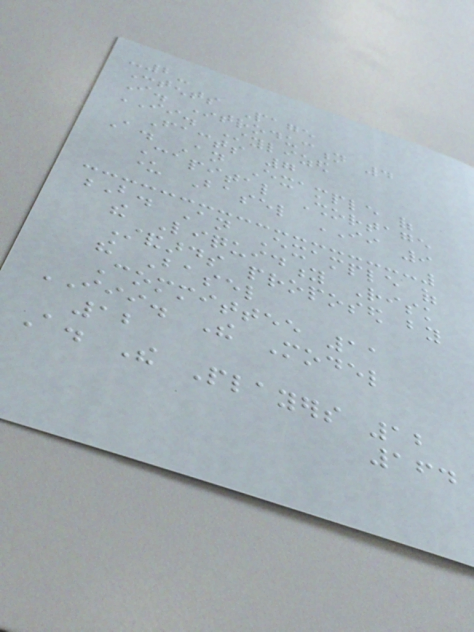-2-
Contents Page
I. Introduction 4
II. Stylized
Facts 7
A. An Example of
Capital Shortage
under Basel II 9
B. An Example of
the Liquidity Risk
Standards proposed by
the Basel
Committee 11
III. The Model
12
A. The Players 12
164
